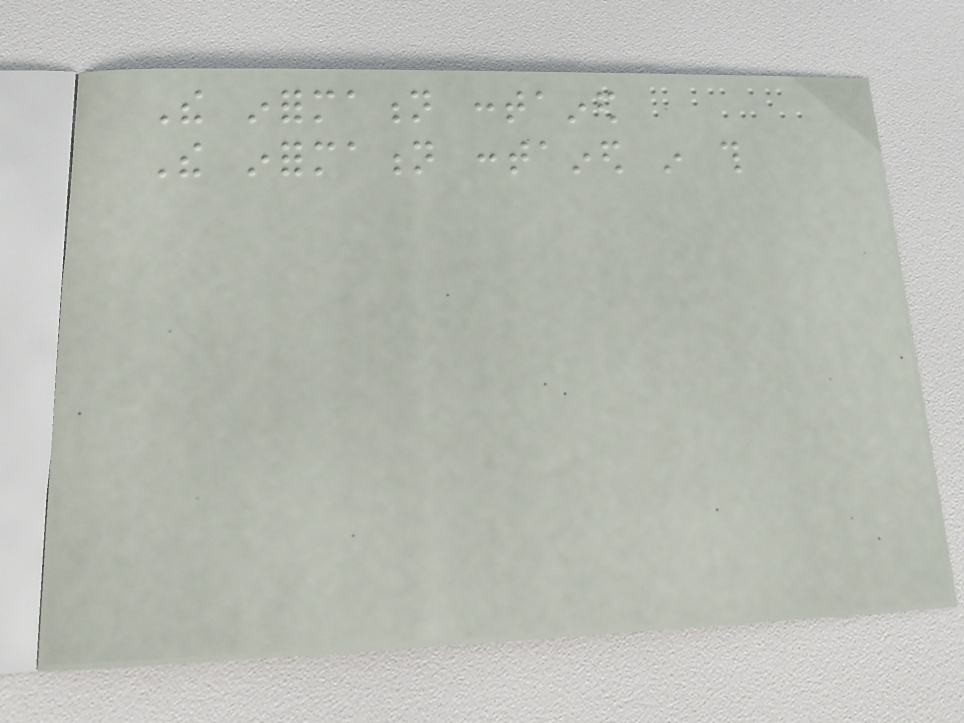The information contained
The information contained in this
